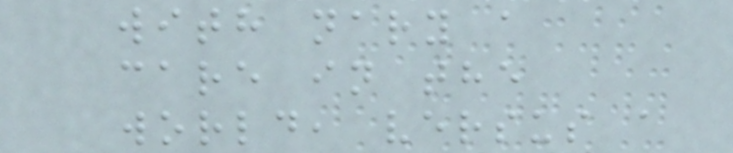with nary a
care in the
world, versus a
